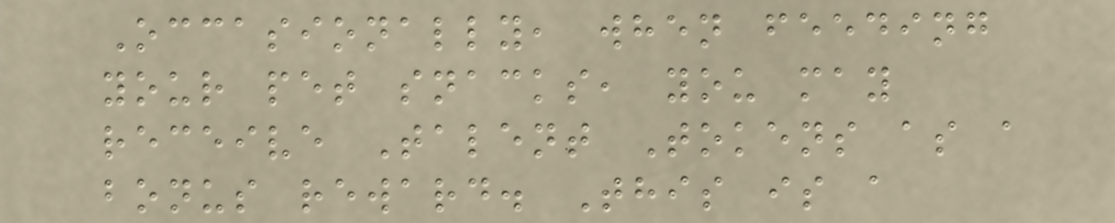Occasionally, when feeding
your pet snacks, you may
receive Talent Tokens as a
bonus reward. This is a
